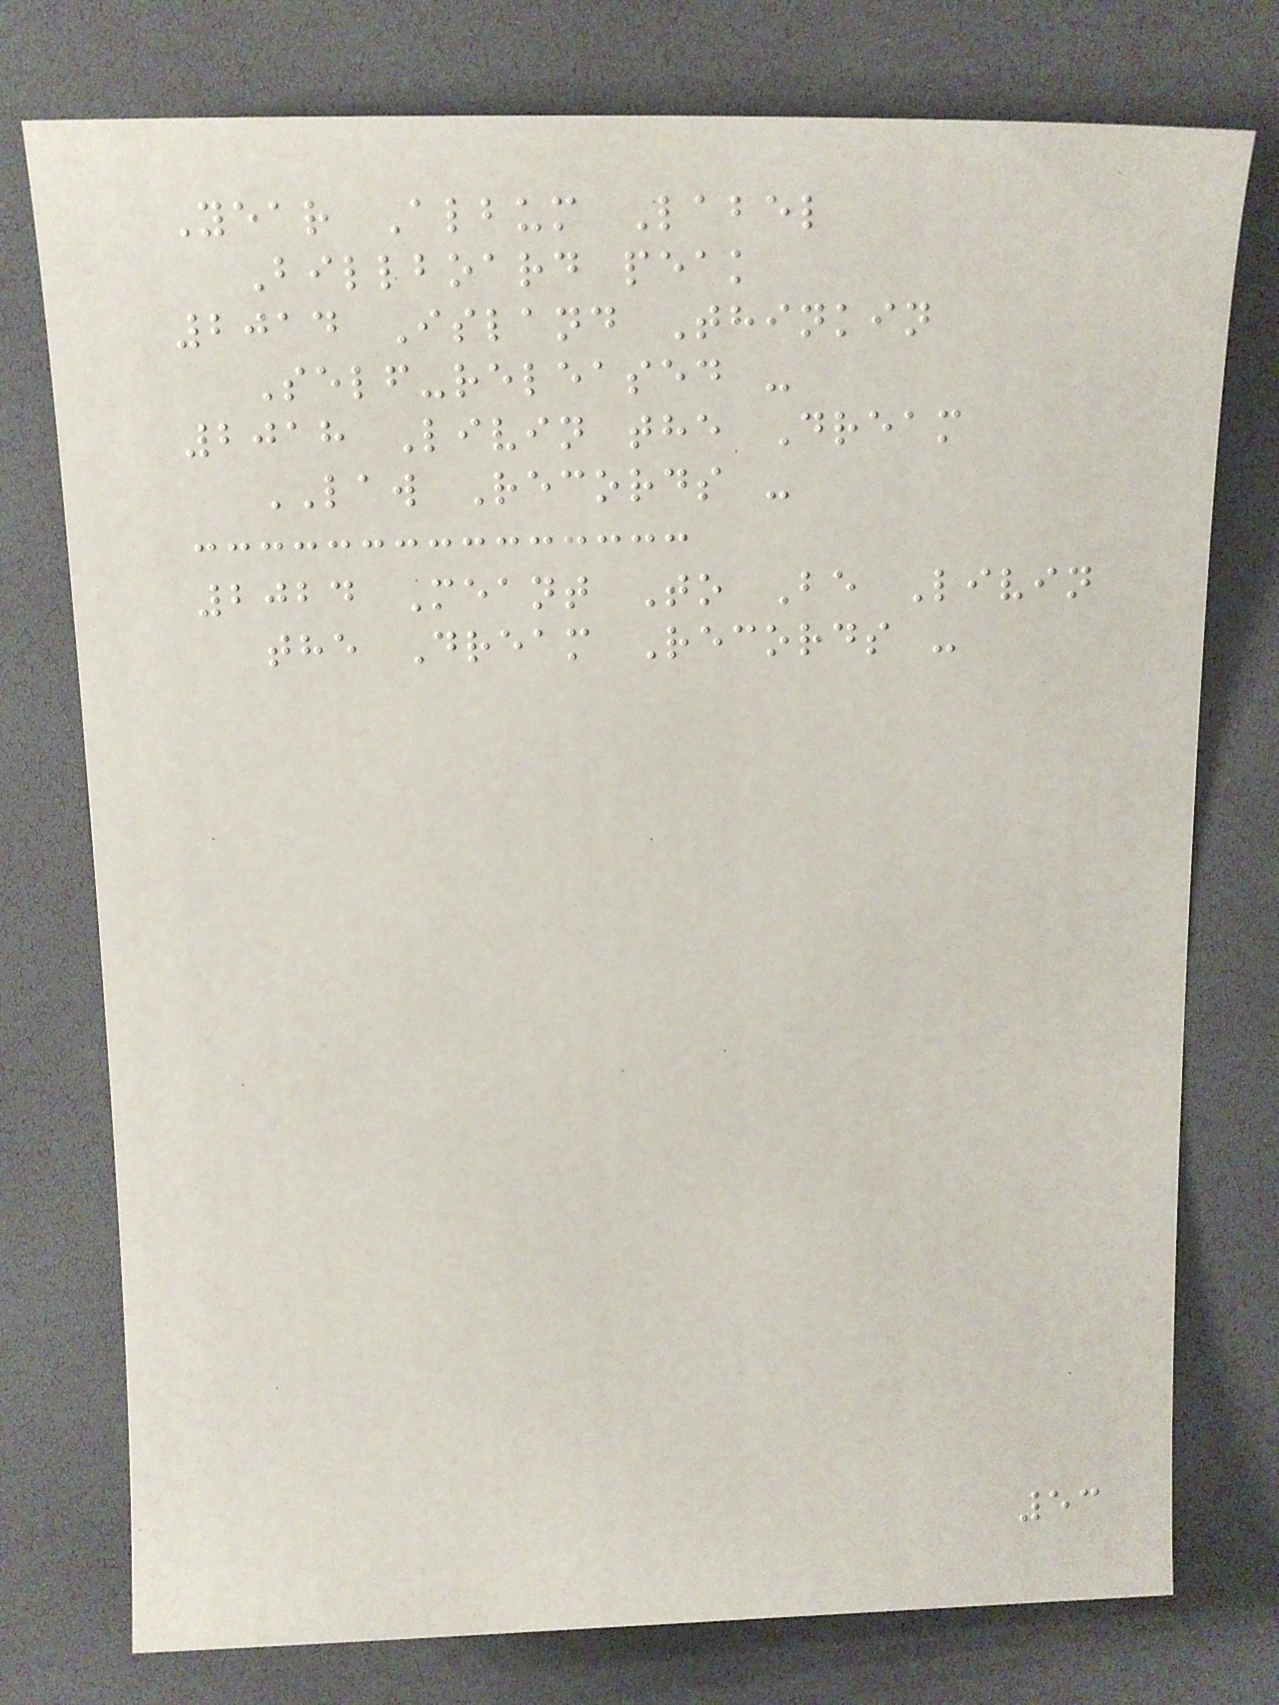Year Album Label
Billboard peak
2014 Island Thinkin
Self-released -
2018 Livin the Dream
LAW Records -
2024 Meant To Be Livin
the Dream Records -
53
